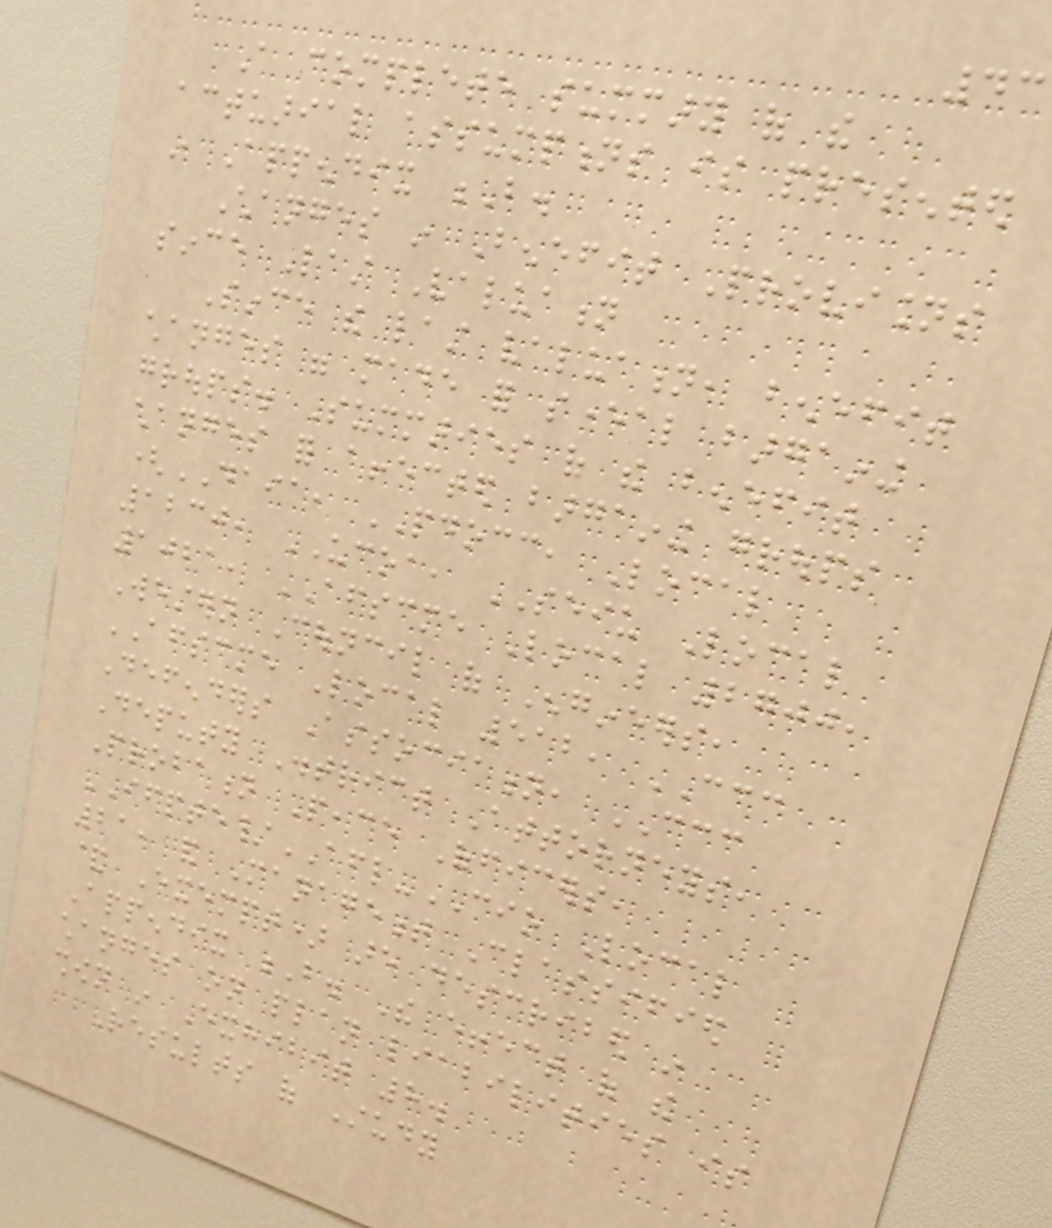43
A complete summary of the
actuarial assumptions is presented
in Appendix B.
Changes in Benefit Provisions
since Last Valuation
Since the last valuation, benefit
changes were made for several bargaining
groups. Summaries of the benefit
changes for affected bargaining groups
(DAIA, PDOCC, Local
1230, UCOA, SEIU Local
1021, AFSCME Local 2700,
Western Council of Engineers,
AFSCME Local 512, CCC
Defenders Association, CCC
Deputy District Attorneys,
Probation Peace Officers,
IFPTE/AFL-CIO Local
21, and Management Classified
& Exempt) are described in
Appendix B. The effect of the
changes on plan liabilities is
shown in Exhibit 8.
Results of Study
